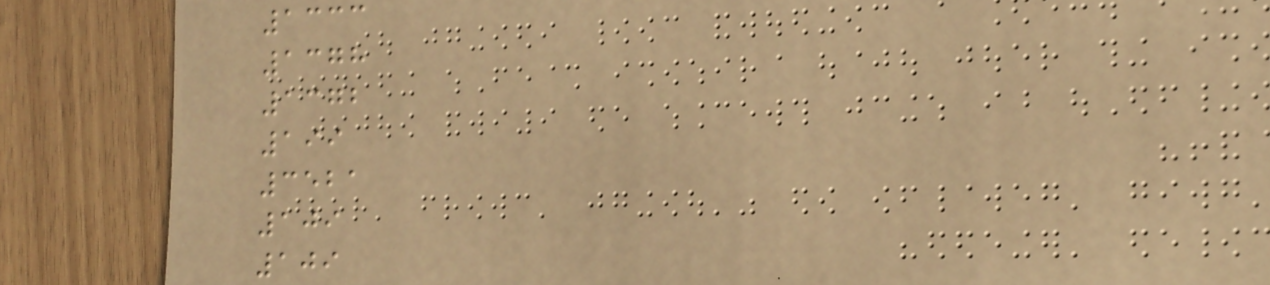1333
1378
1372
199
3521
109
109
